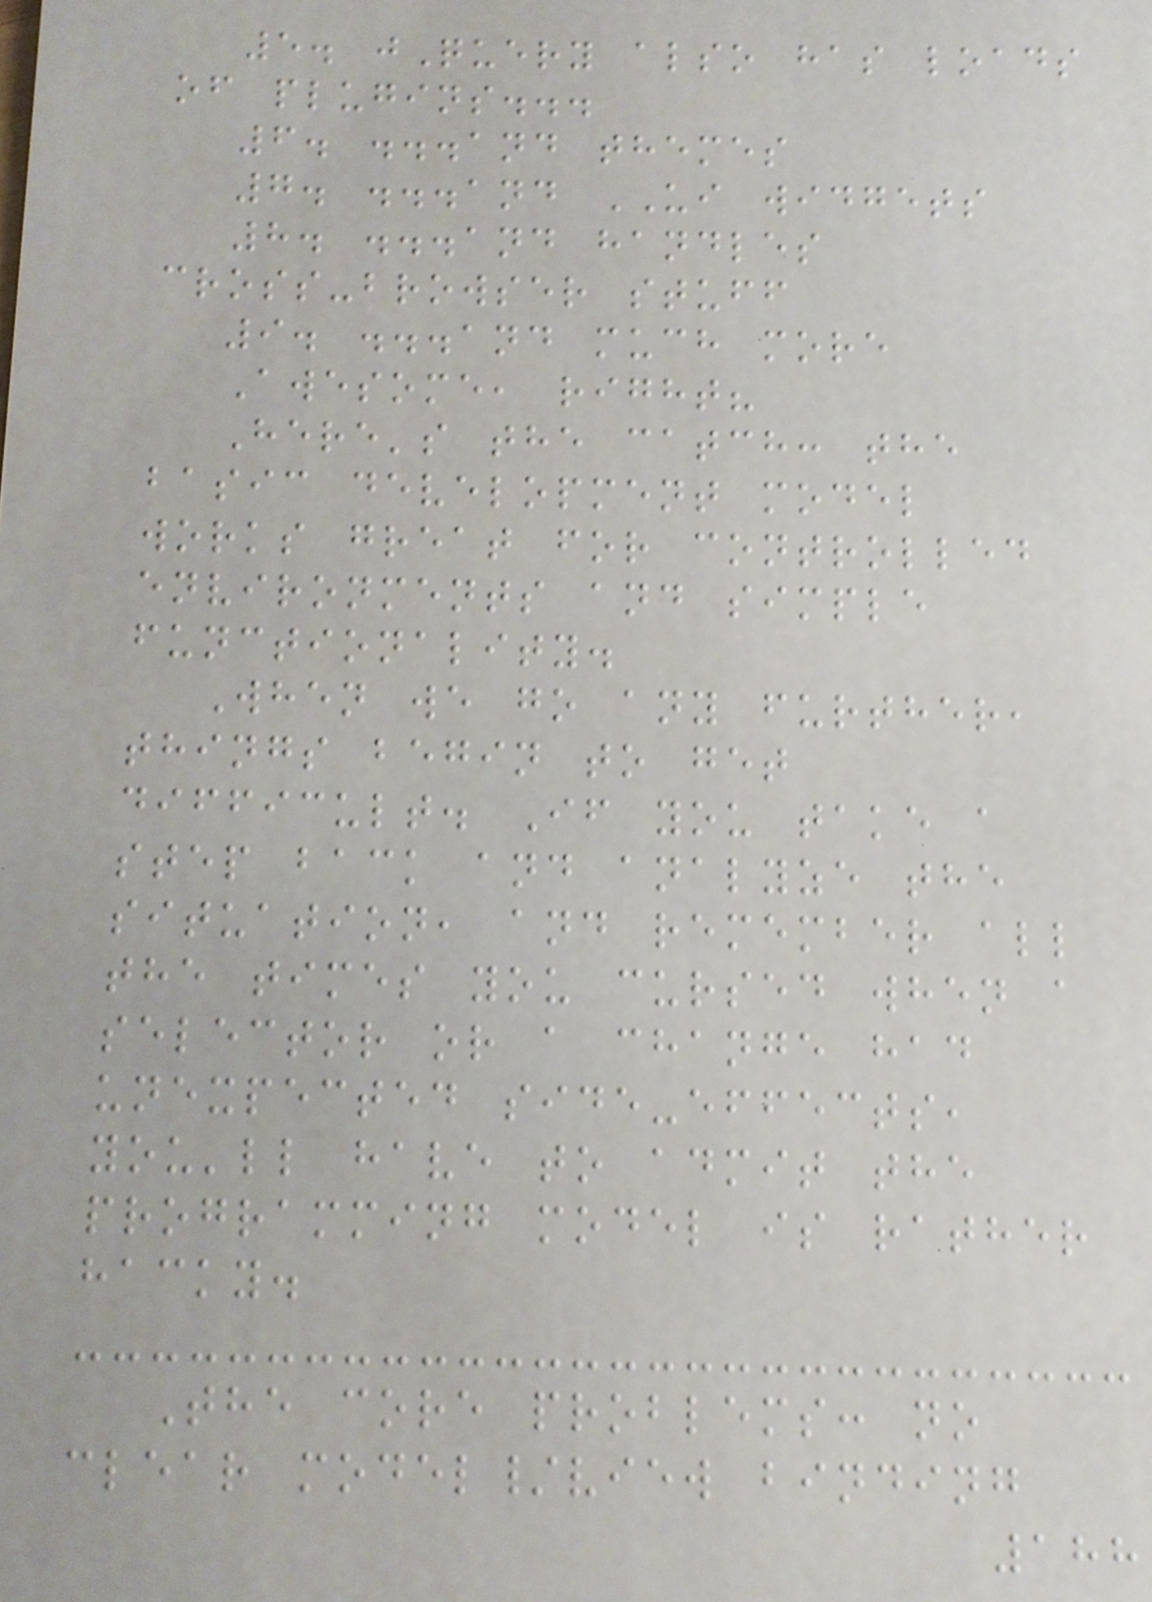5. jQuery also has loads
of plugins...
6. ...and themes
7. ...and UI widgets
8. ...and handles
cross-browser stuff
9. ...and much more
Awesome, right?
Here's the catch: the
basic development model
works great for controlled
environments and simple
functionality.
When we go any further,
things begin to get
difficult. If you take a
step back and analyze the
situation, and remember all
the times you cursed when a
selector or a change had
unexpected side-effects,
you'll have to admit the
programming model is rather
hacky.
The core problems: no
clear model/view binding
188
